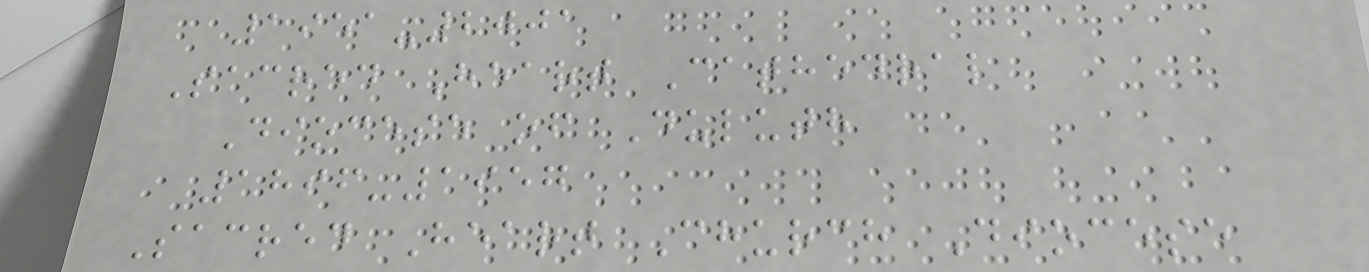1951-2001
Sacred Heart Cathedral
Diocese of Duluth
1896-1957
Sacred Heart Church Diocese
